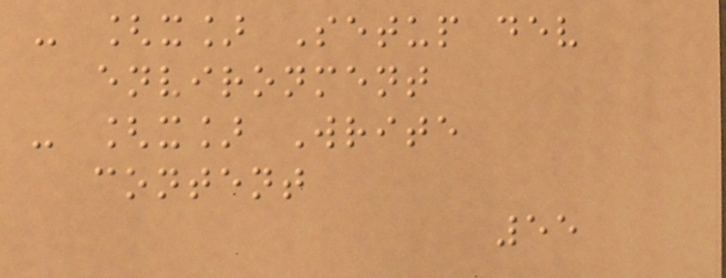- [x] Setup dev
environment
- [x] Write
content
55
